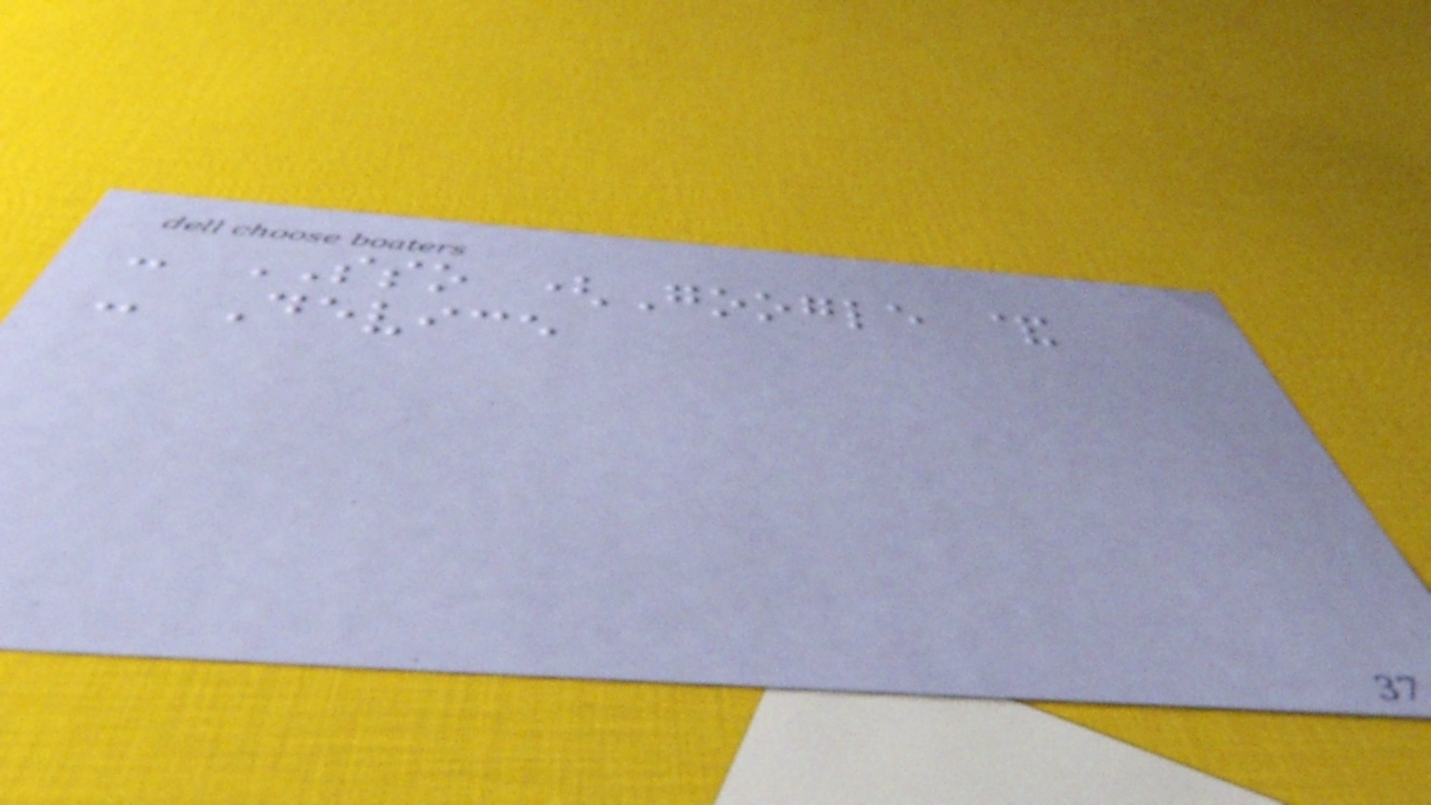- SSO (Google &
- Device
